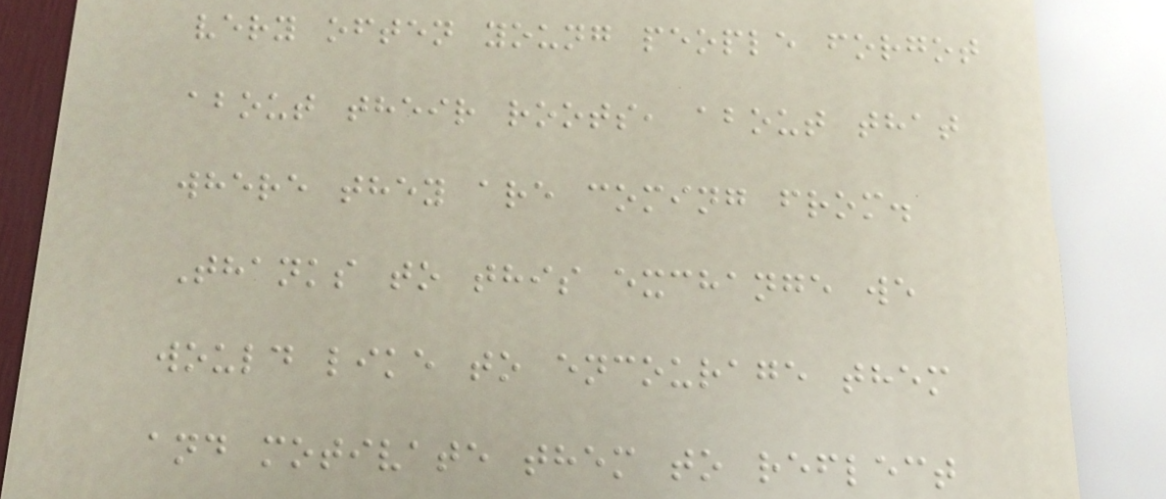very often young people forgot
about their roots, about that
where they are coming from.
Thanks to this exchange we
would like to encourage them
and motivate them to reflect
